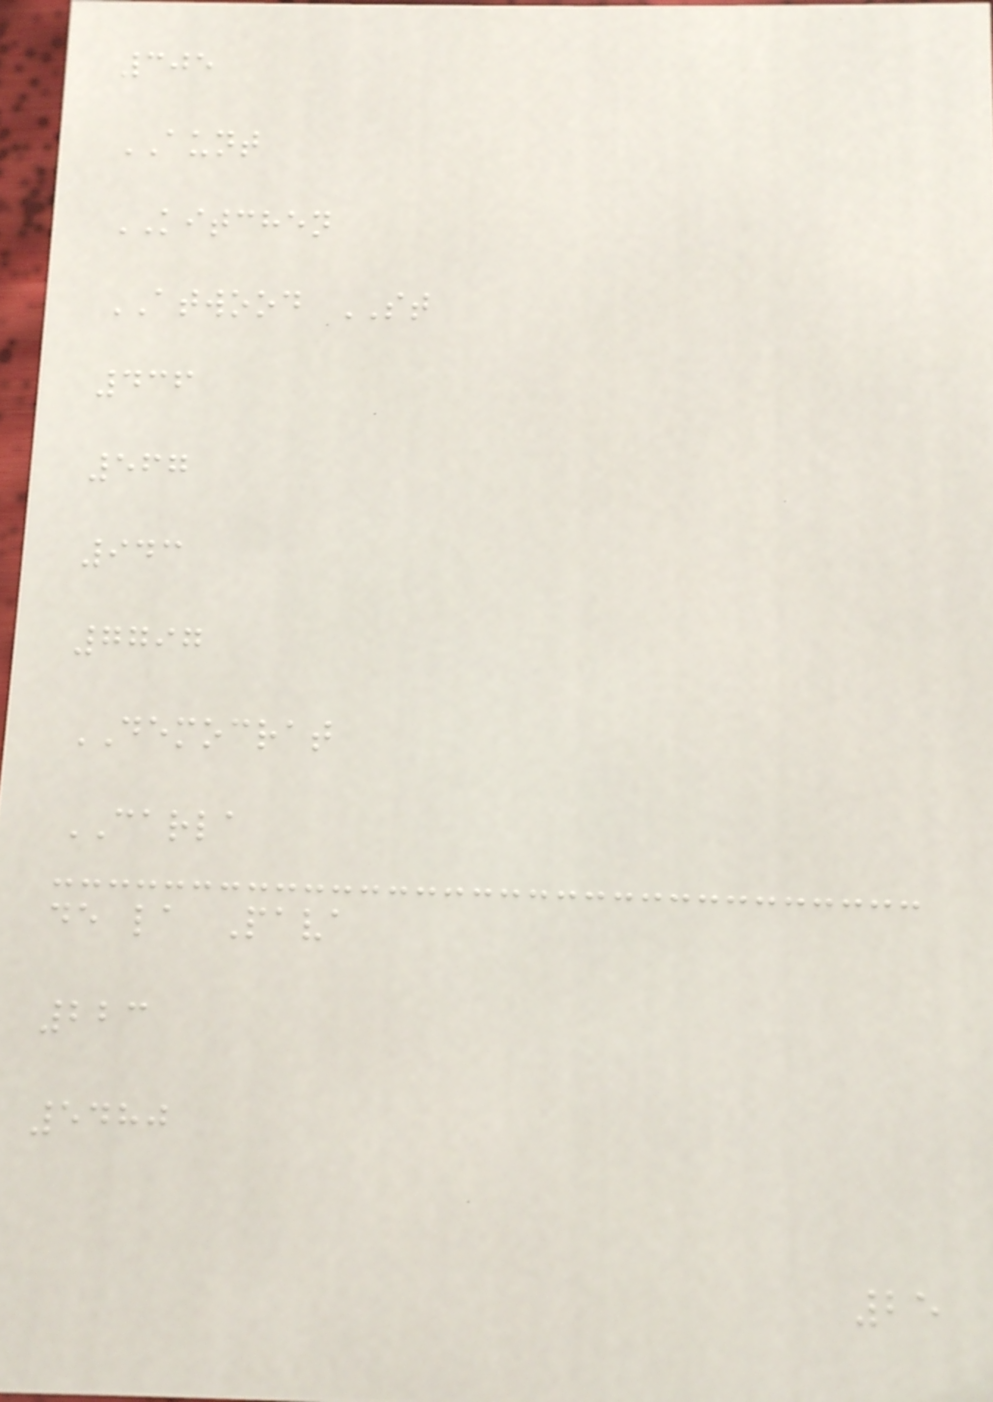305
AUNT
KITCHEN
ATWOOD ST
436
567
943
7797
DEMOCRAT
CARLA
de la Pava
223
5480
25
